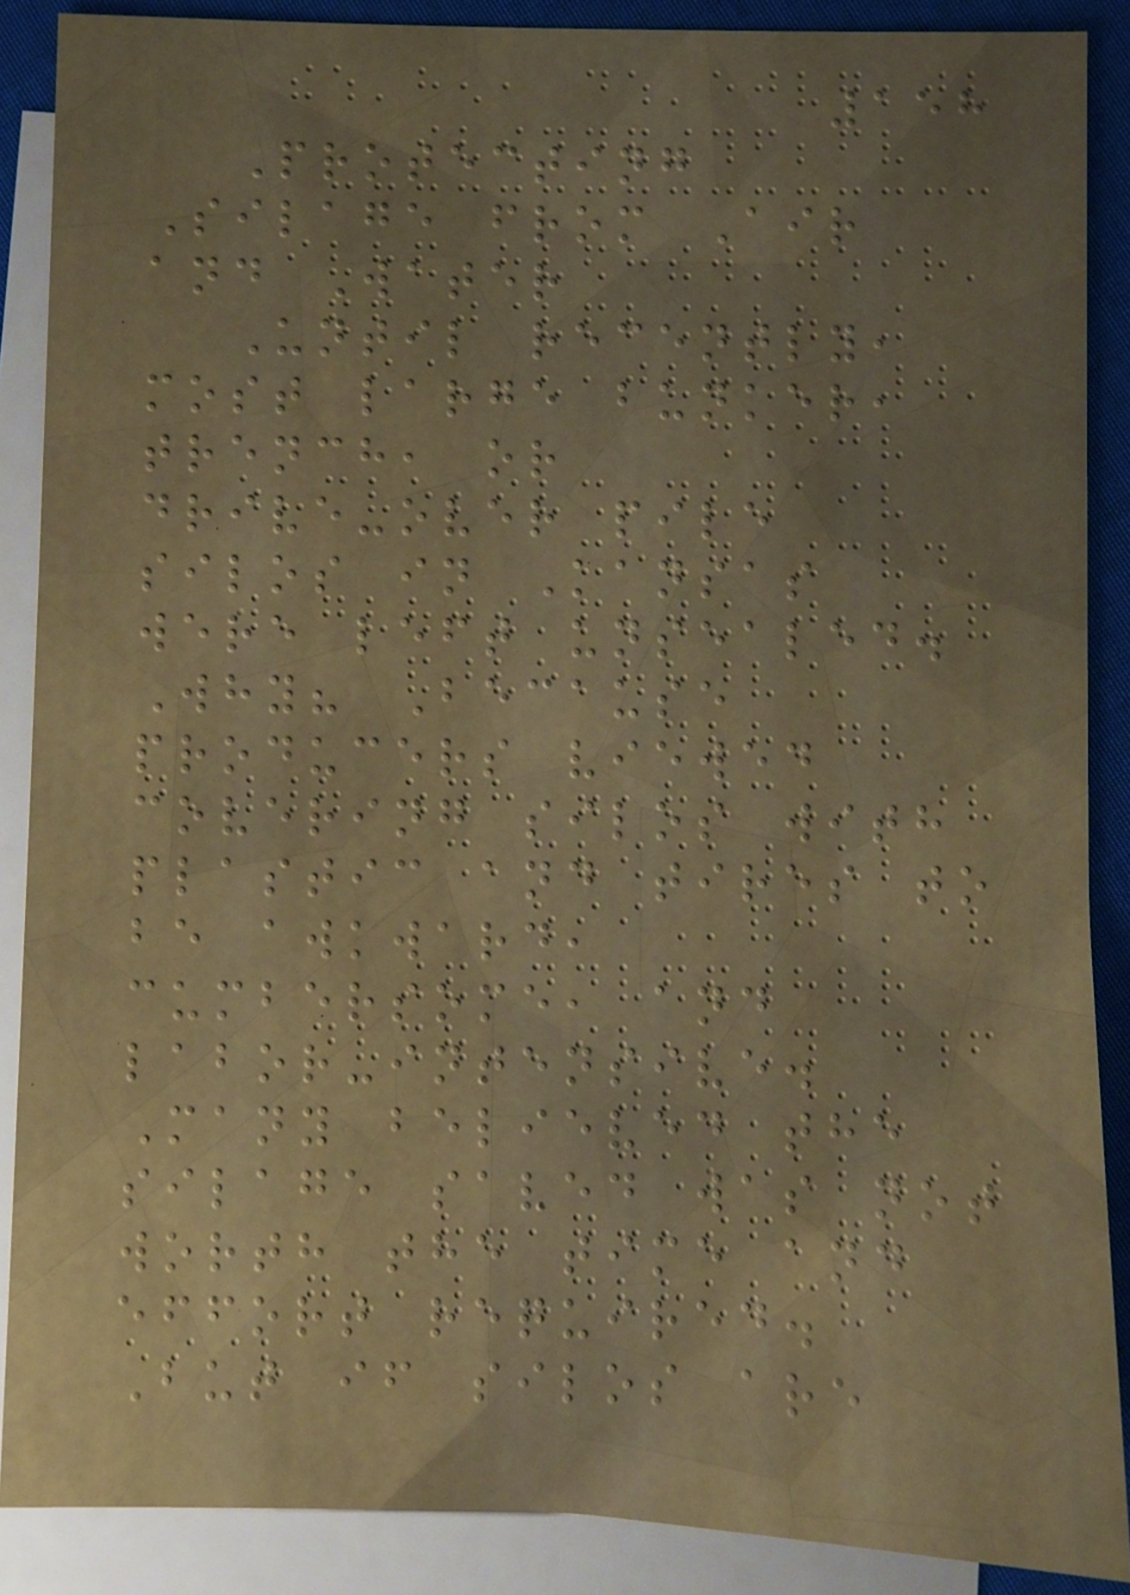158
Protecting
Silage from Air
and Water
Until recently,
most large bunker,
trench, or
drive-over pile
silos in Kansas
were left unsealed.
Why? Because
producers viewed
covering silos with
plastic and tires to
be awkward,
cumbersome, and
labor-intensive.
Many believed the
silage saved was not
worth the time and
effort required.
But if silos are
